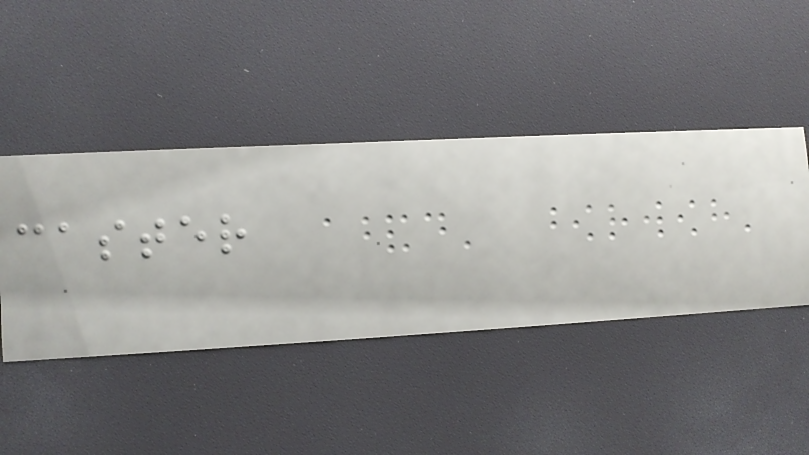caster
